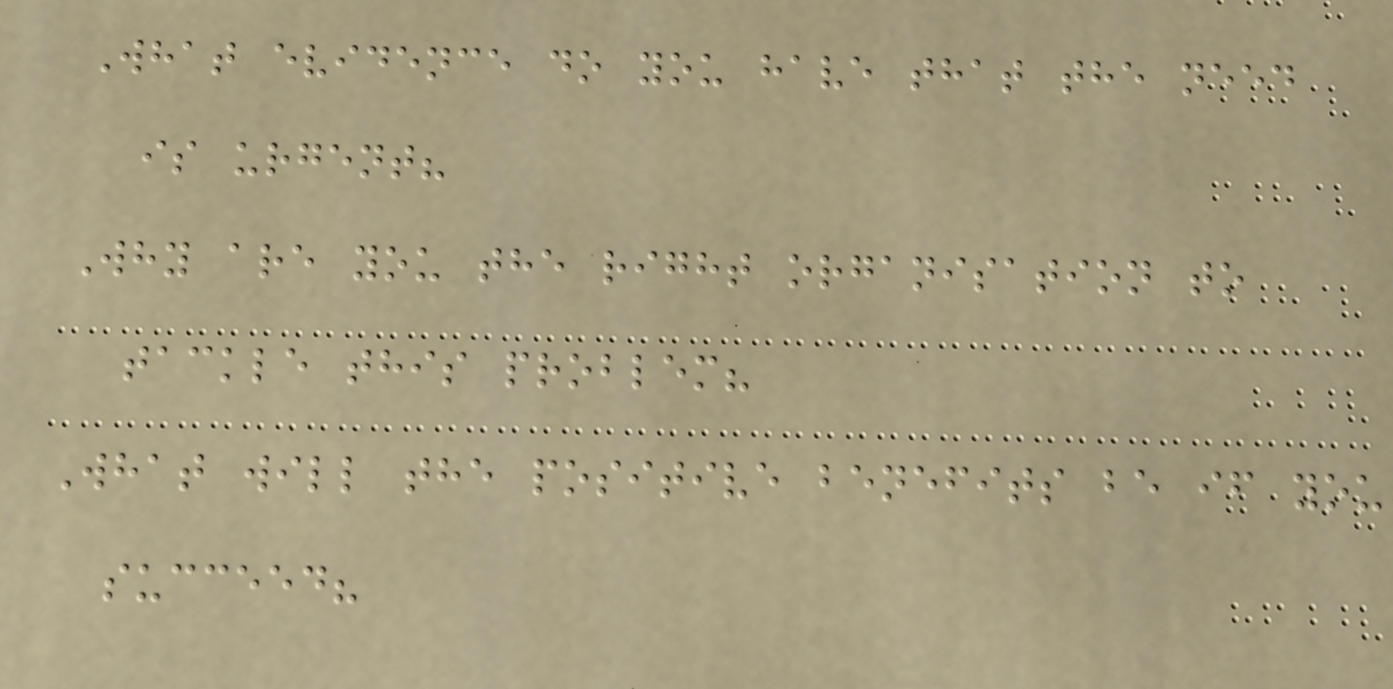What evidence do you have that the need
is urgent?
Why are you the right organisation to
tackle this problem?
What will the positive benefits be if you
succeed?
